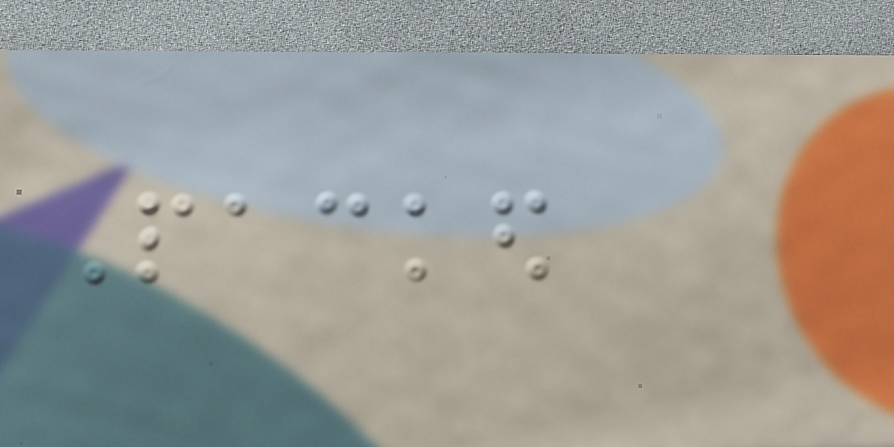Packed
